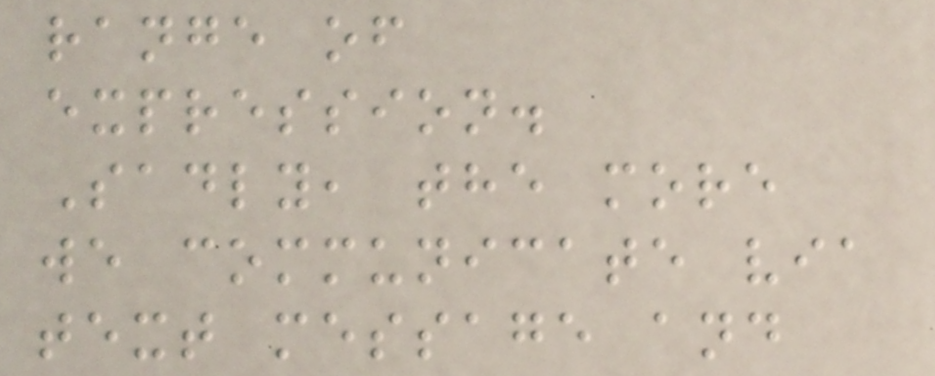range of
expression.
Sadly, the more
we communicate via
text message and
